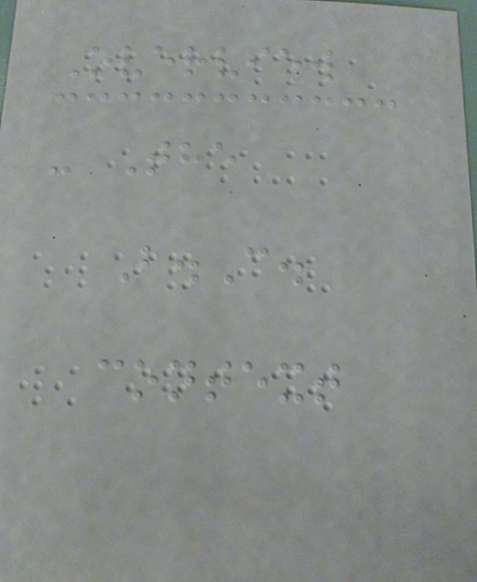Overview
- The
B.C.
context
